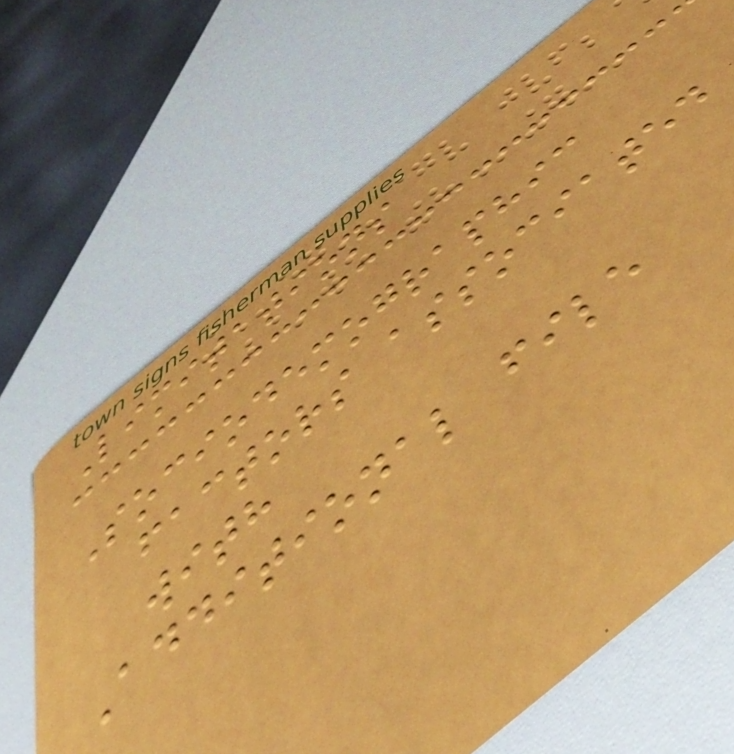Limitations
Sociodemographic
factors associated
with
Additional file
